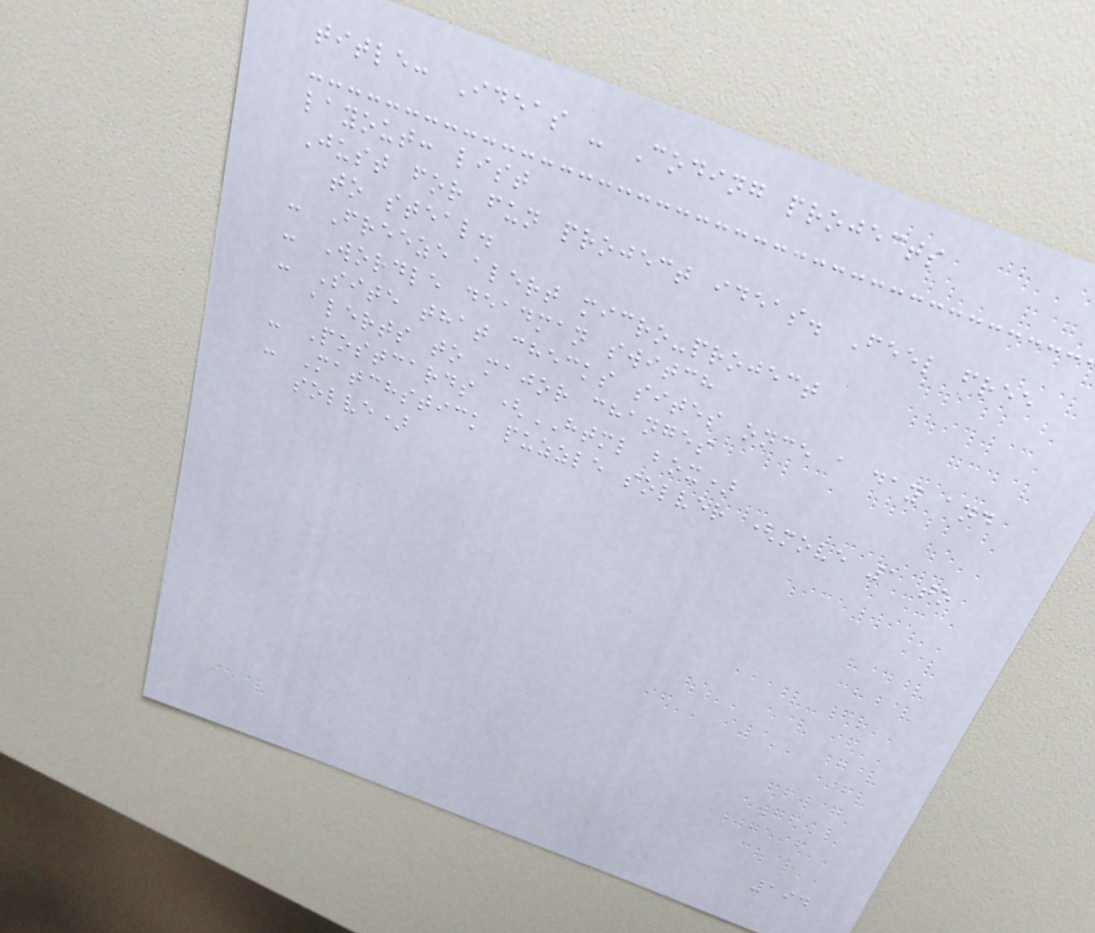title: Ideas - Coding projects
layout: list
Just for fun project ideas. Feel free
to steal.
- Freeze alert micro-project
- Wordle deadman switch
- Site that checks sites once a day and
alerts to major changes
- Postcards (HTML box)
- Matchstick puzzle solver (move 1 to
solve)
194
